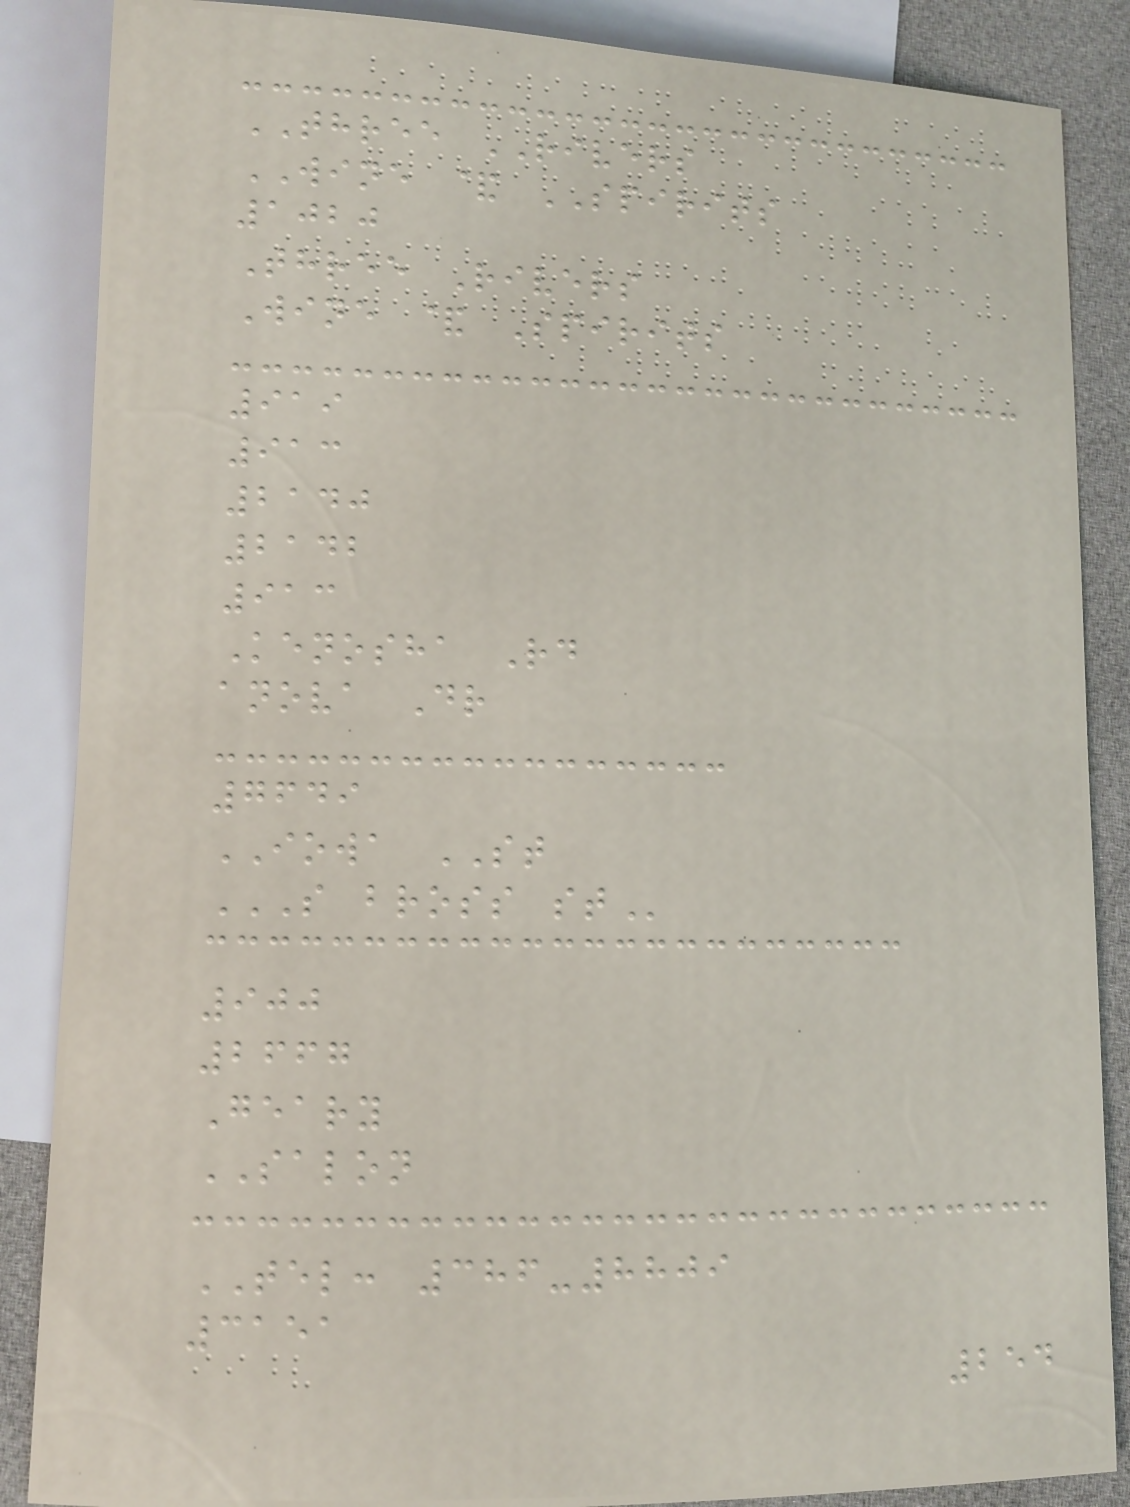THREE RIVERS
WINE & SPIRITS
1020
Three Rivers
Wine & Spirits
919
913
2140
2142
913
Kenosha Rd
anova Dr
7649
IOWA ST
S BROSS ST
900
2667
Geary
SALON
TEL: 386-8809
3151
254
